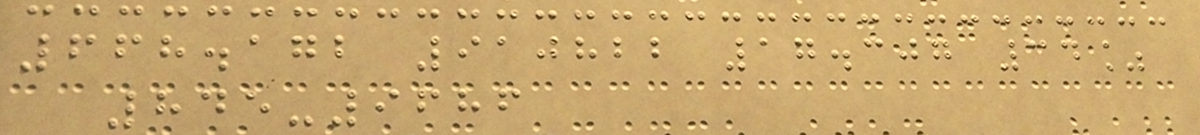668.172 910822 17.307 34%
845-9686
